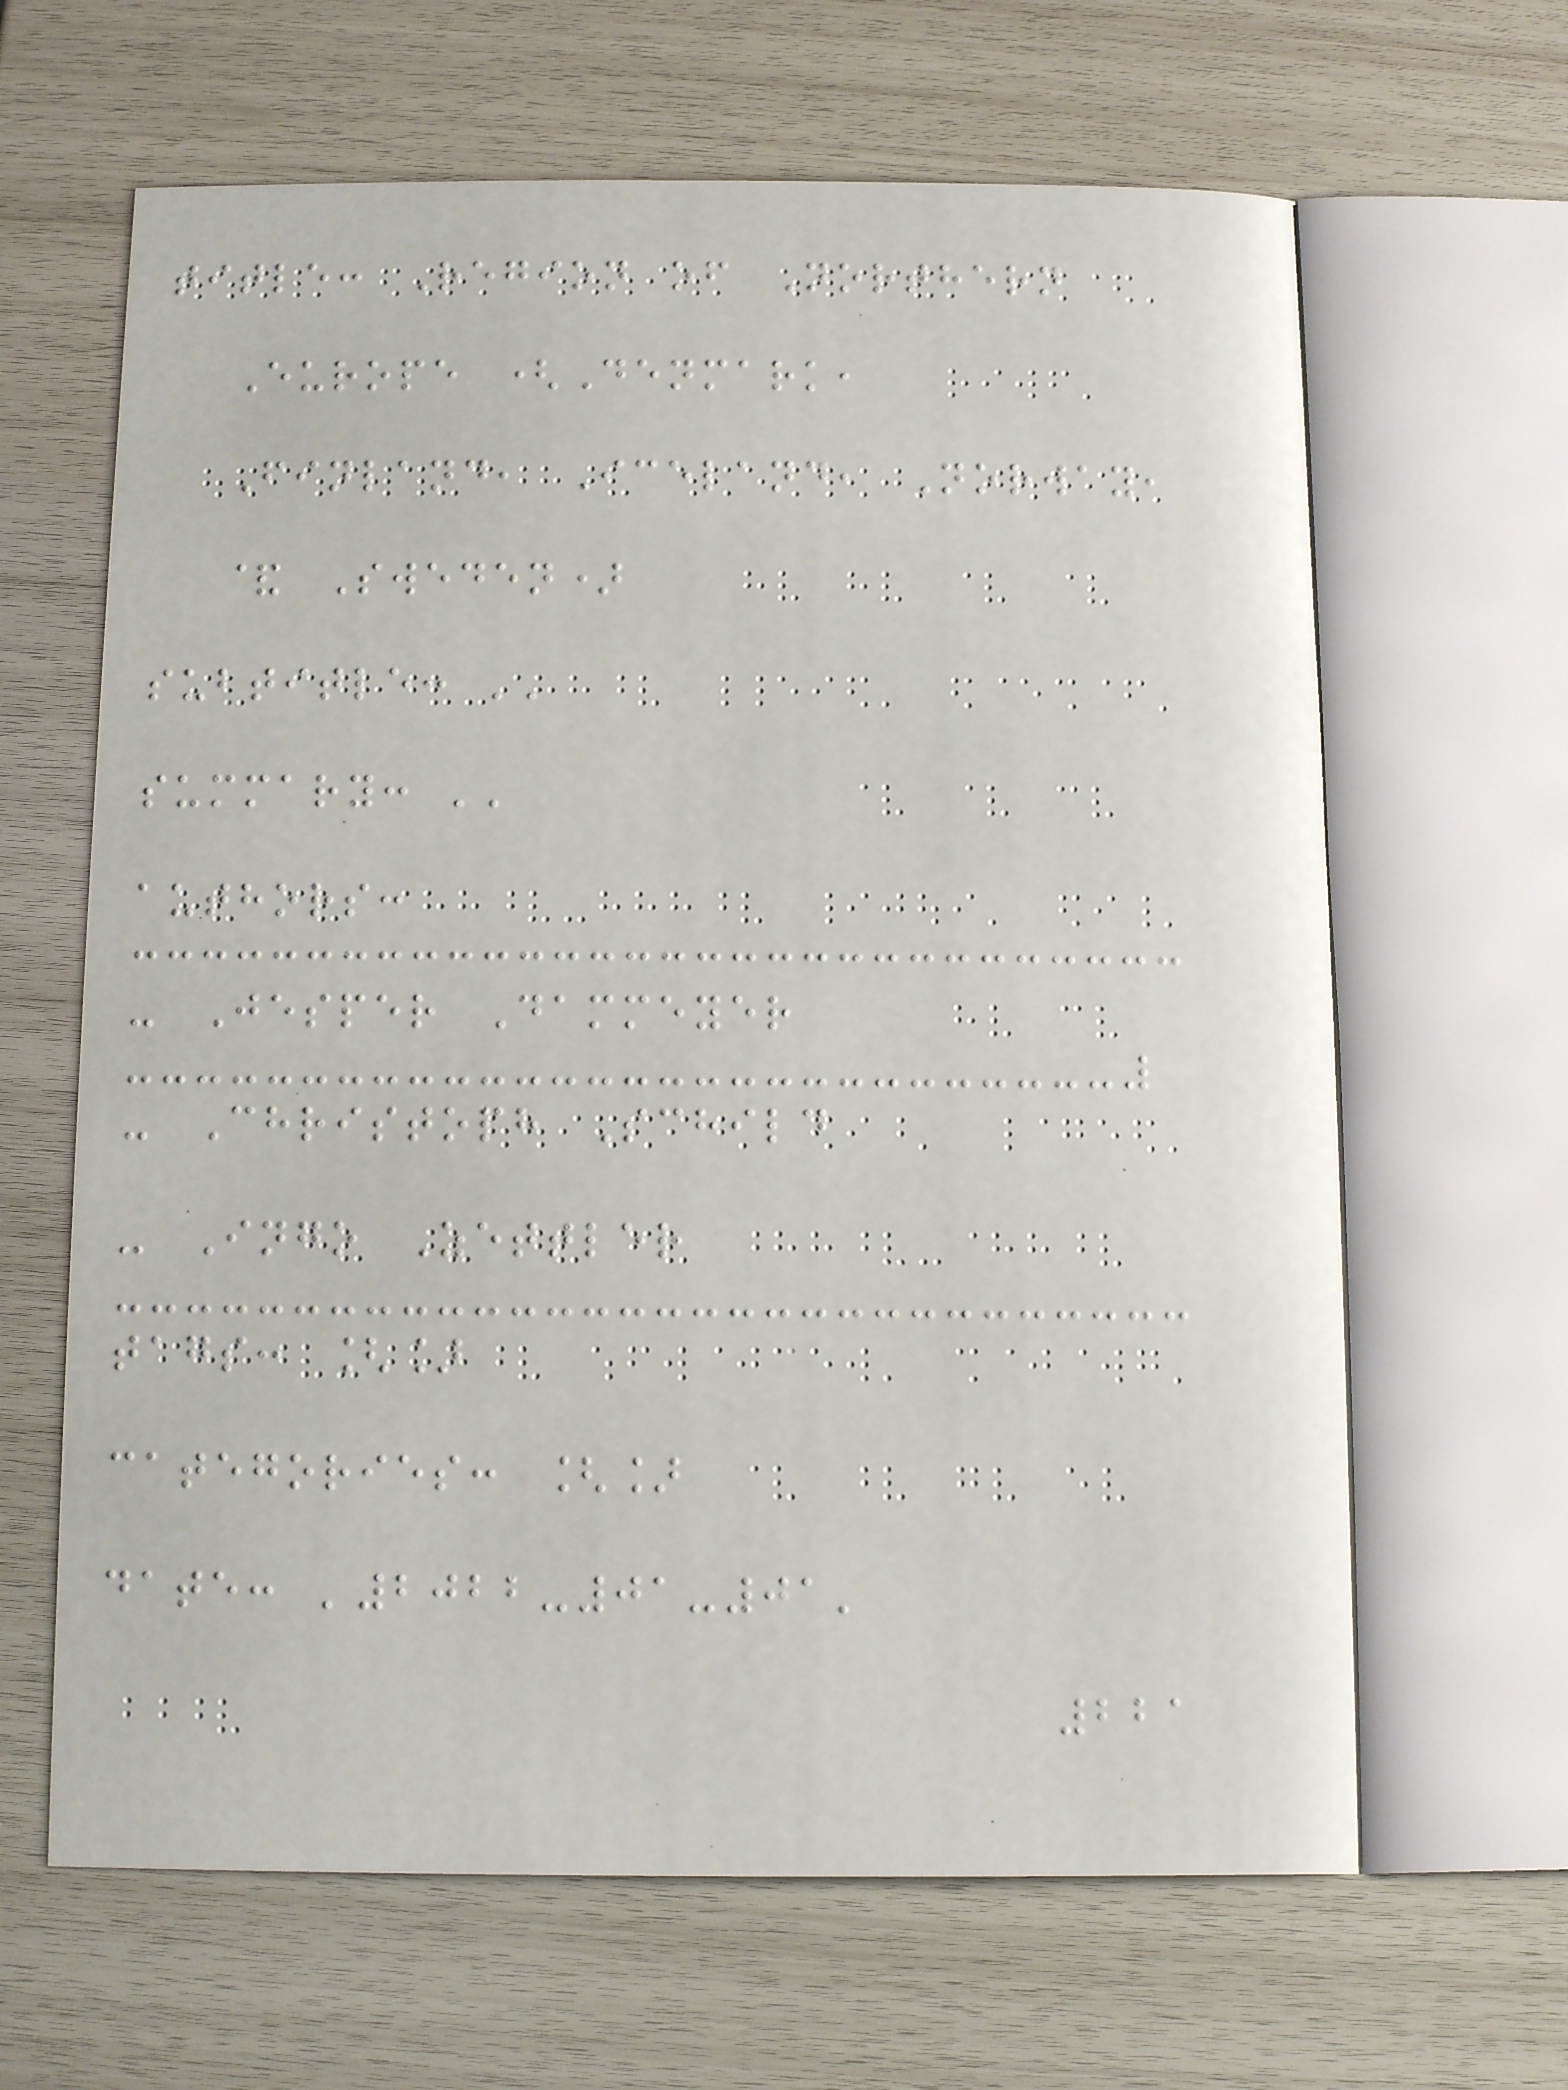title: Region of Northern
Europe (Denmark,
Finland, Iceland, Norway,
& Sweden)
subtitle: ''
summary: ''
authors:
- Jesper Dammeyer
- Christoph Schild
- Ingo Zettler
tags: []
categories: []
date: '2022-01-01'
221
